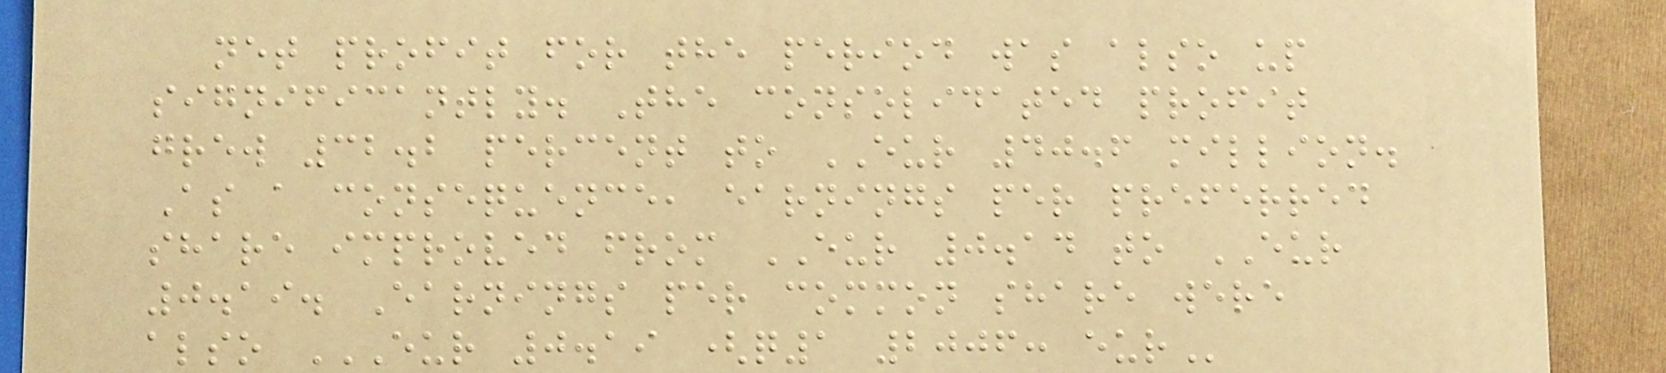net profit for the period was also up
significantly. The consolidated profit
grew 32.2 percent to EUR 40.6 million.
As a consequence, earnings per preferred
share improved from EUR 0.14 to EUR
0.19. Earnings per common share were
also EUR 0.19 (Q1 2006: EUR
